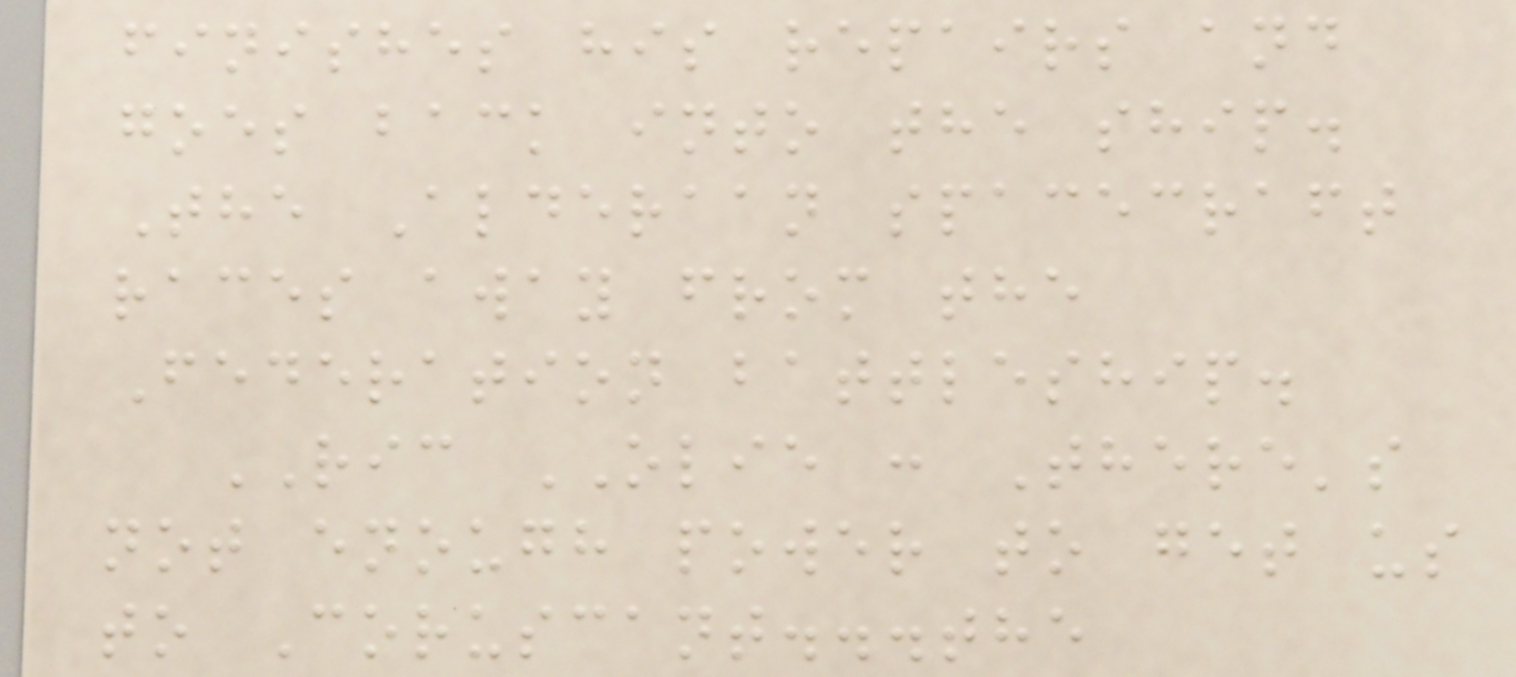finishes his repairs and
goes back into the ship.
The Alderaan spacecraft
races away from the
Federation battleship.
RIC OLIE : There's
not enough power to get us
to Coruscant...the
